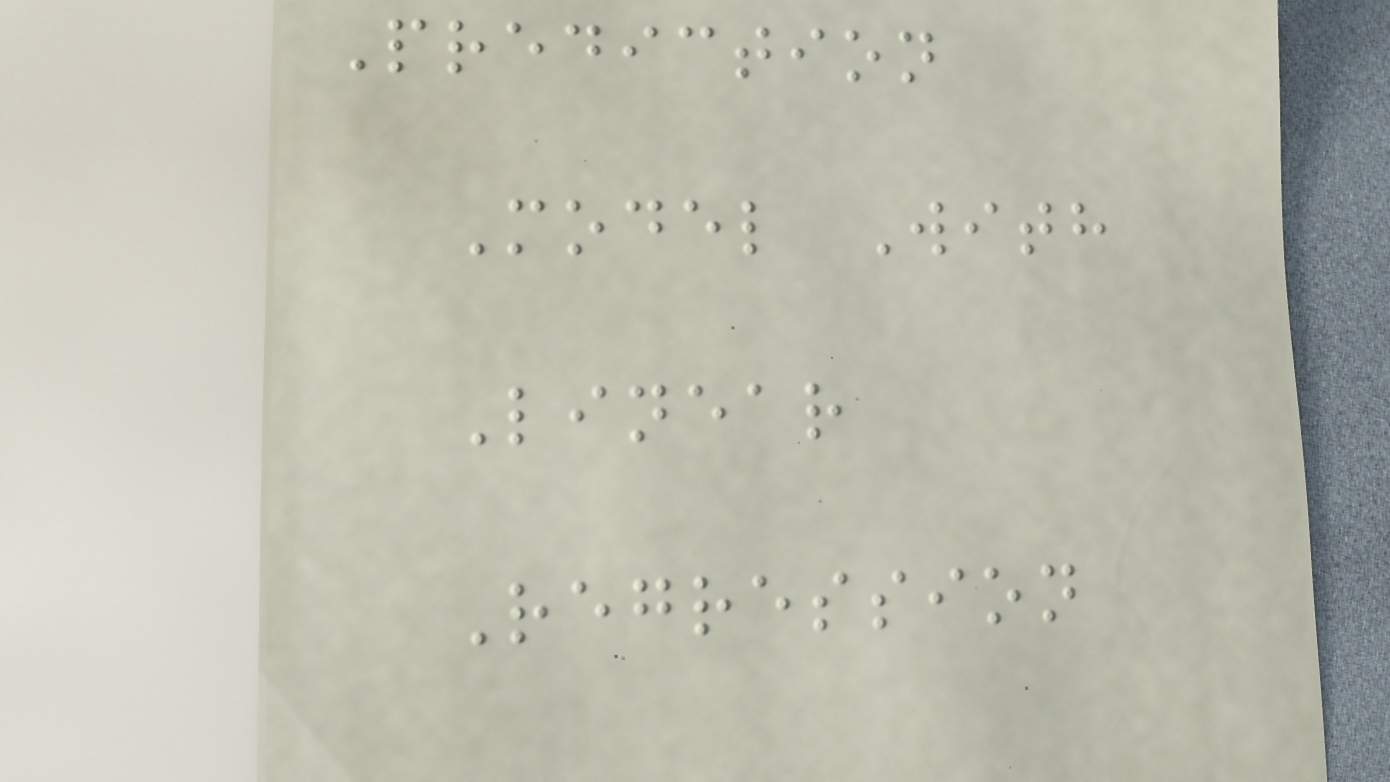Prediction
Model With
Linear
Regression
